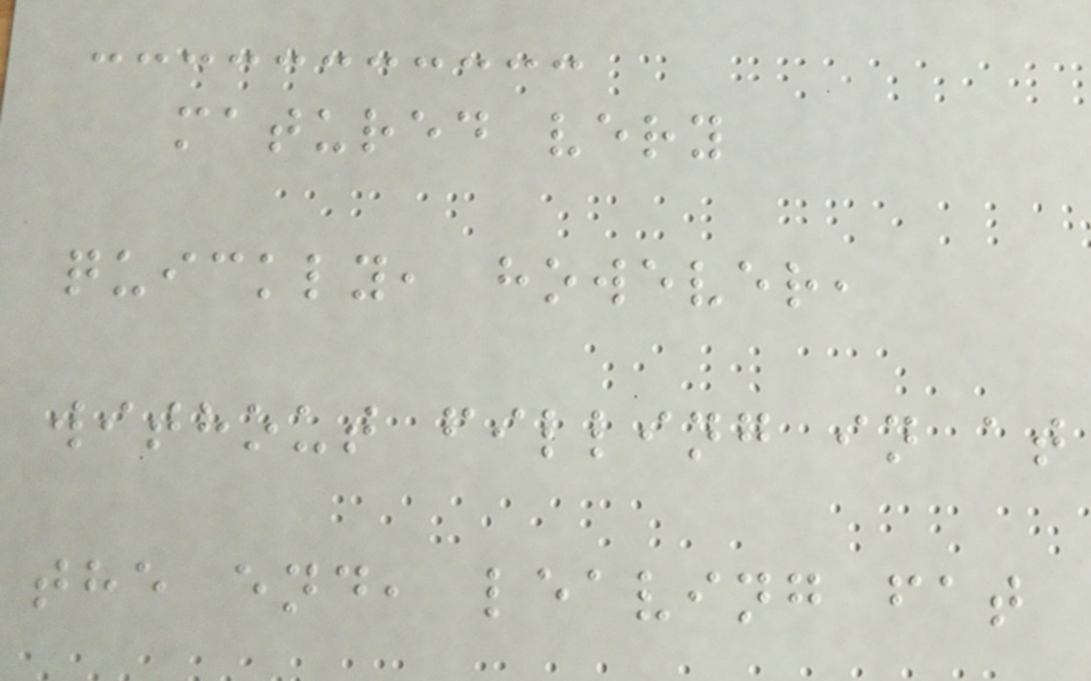matured very
quickly, however,
without filling in at
the end, leaving fat
